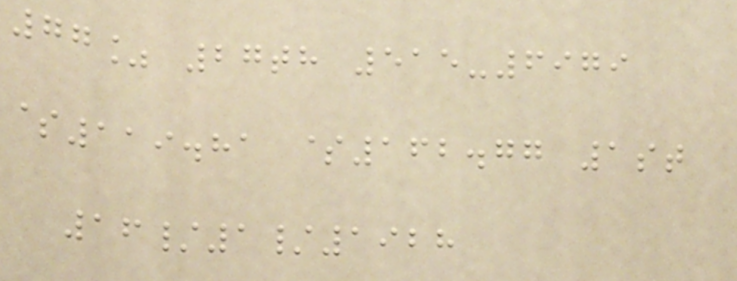77% 27th 515-6979
$119.81 $162.77 1st
16/1/1928
